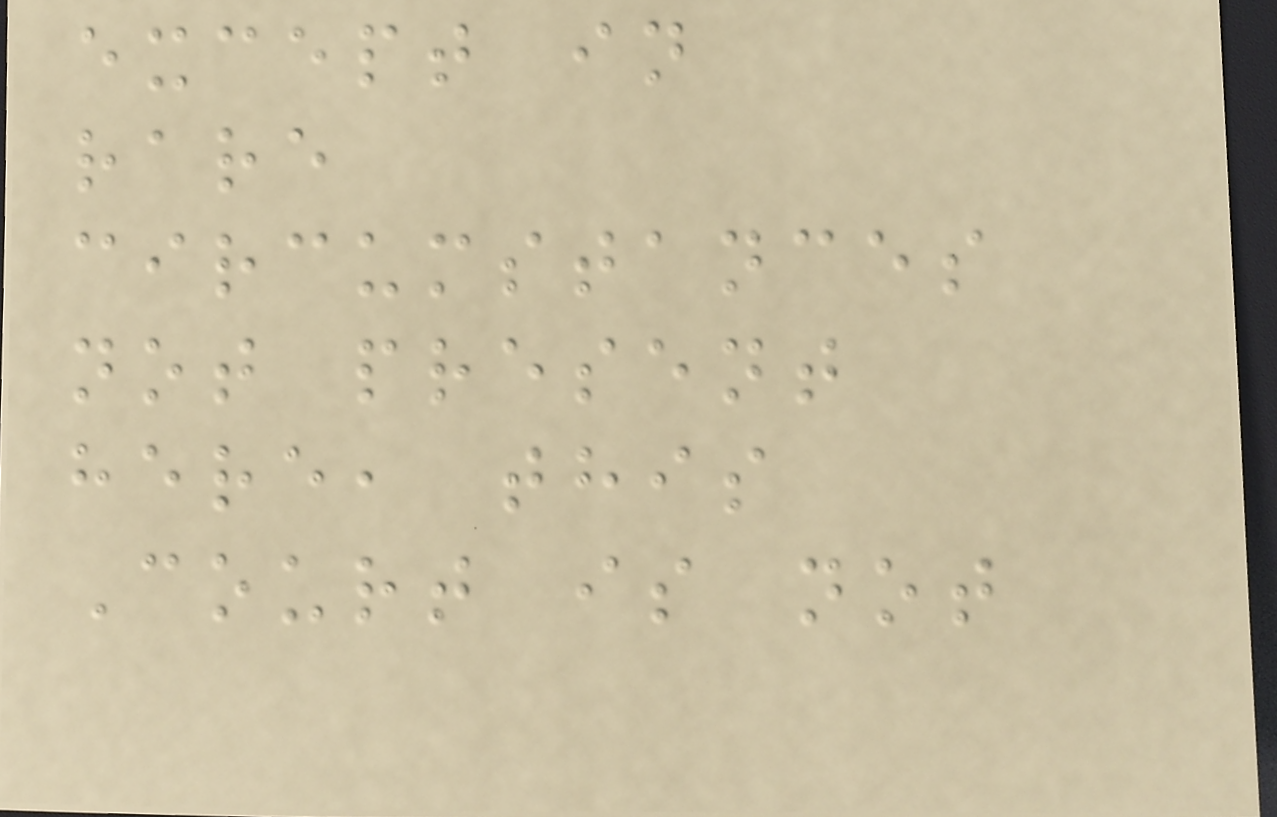except in
rare
circumstances
not present
here, this
Court is not
